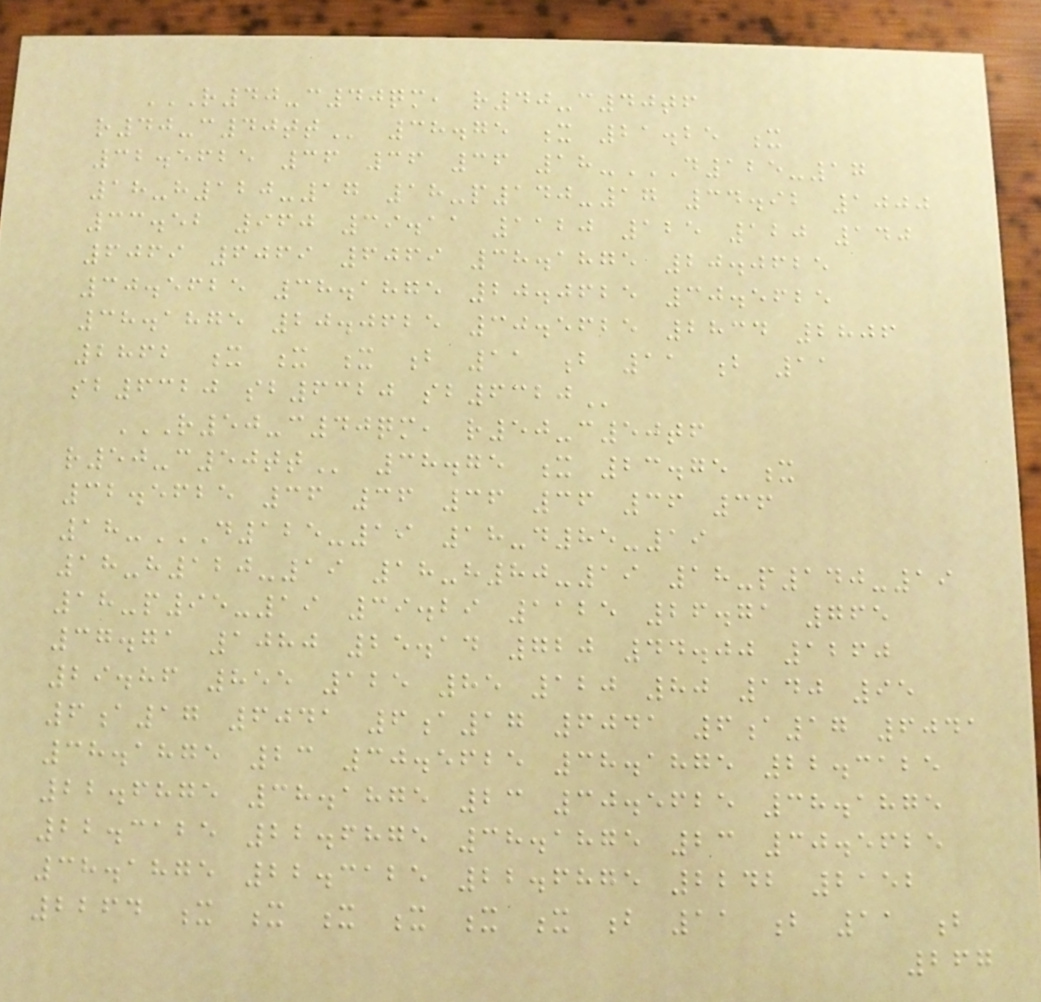R40-C40QM, R40-C40TF
R40-C40TT 38.75 x 21.25 x
32.5625 36 36 36 18-D125-17
18-H120-17 18-P140-17 34.92 1000
33.52 960 39.11 1120 125 120 140
6069 6069 6069 38.1875 20.0625
30.5625 38.1875 20.0625 30.5625
38.1875 20.0625 30.5625 2834 2806
2862 X X X B 11 B 11 B 11
SB6320 SB6320 SB6320
R50-C40QM, R50-C50TF
R50-C50TT 38.75 x 23.75 x
32.5625 36 36 36 36 36 36
18-D125-19 18-D85-19
18-H120-19 18-H80-19 18-P140-19
18-P95-19 39.29 1125 26.71 765
37.71 1080 25.14 720 44.00 1260
29.86 855 125 85 120 80 140 95
6A17 6041 6A17 6041 6A17 6041
38.1875 23 30.5625 38.1875 22.3125
22.6875 38.1875 23 30.5625 38.1875
22.3125 22.6875 38.1875 23 30.5625
38.1875 22.3125 22.6875 2242 2152
2264 X X X X X X B 11 B 11 B
267
